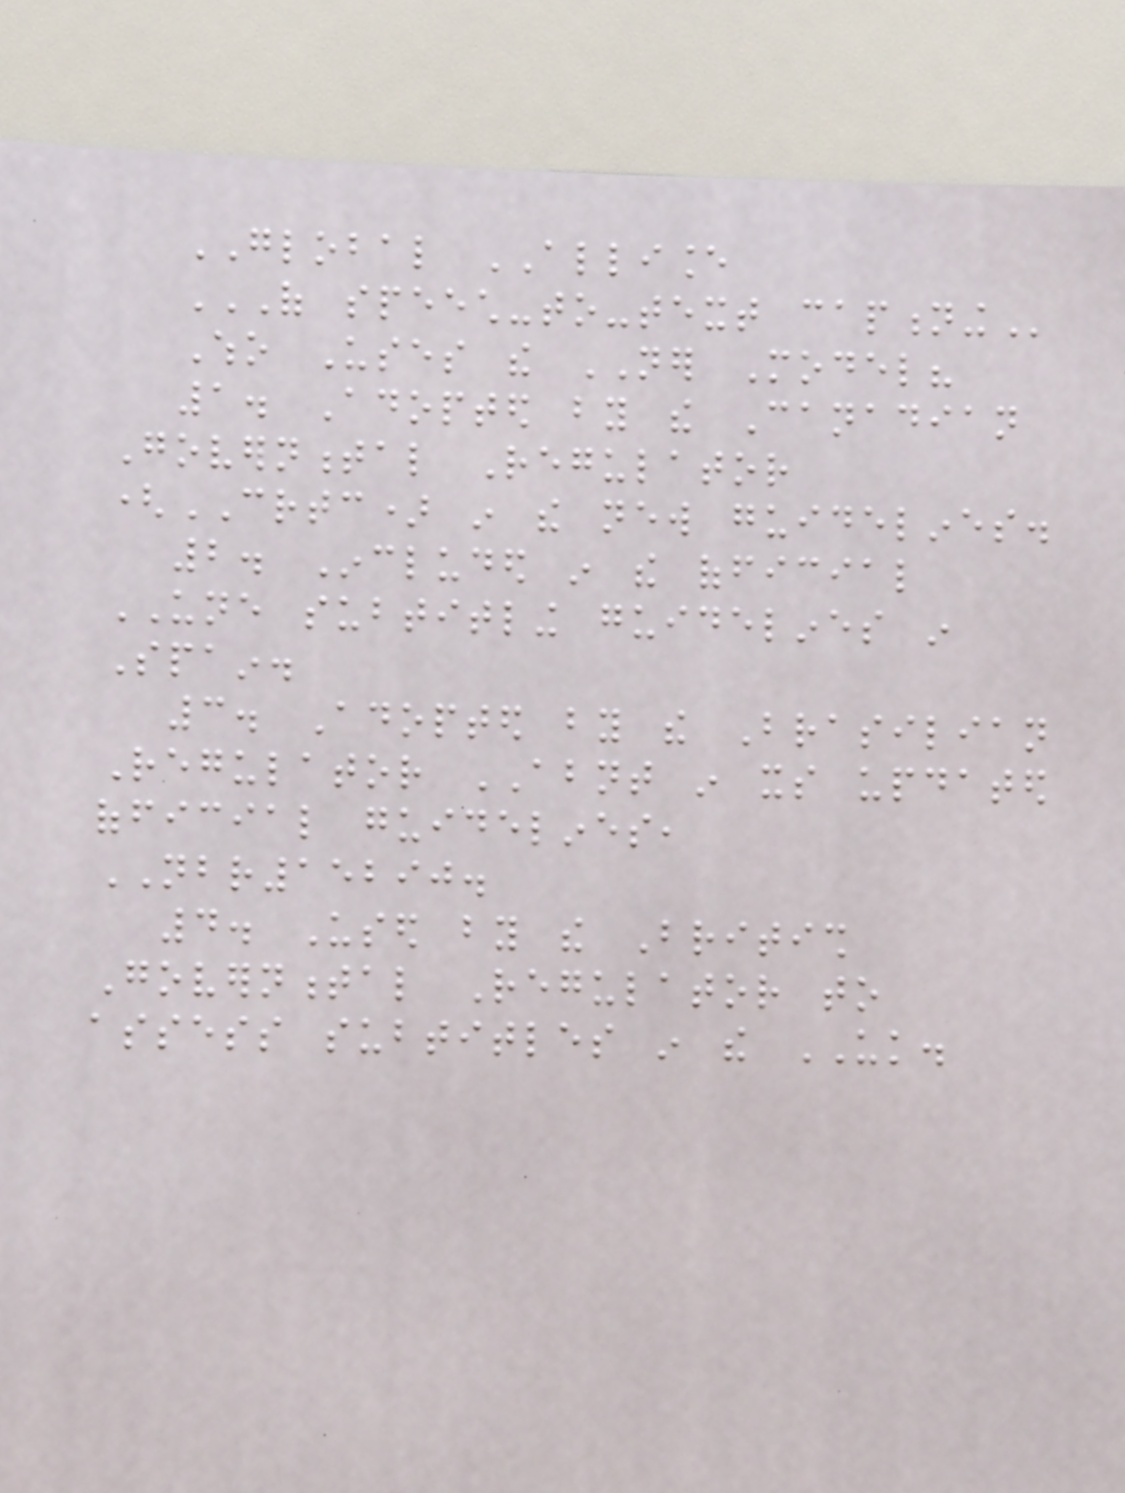GLOBAL ALLIANCE
OF SPEECH-TO-TEXT CAPTIONING
Who Uses the NER Model?
1. Adopted by the Canadian
Governmental Regulator
(CRTC) in the new guidelines.
2. Included in the official
UNE subtitling guidelines in
Spain.
3. Adopted by the Brasilian
Regulator ABNT in its updated
official guidelines,
NBR15290.
4. Used by the British
Governmental Regulator to
assess subtitles in the UK.
